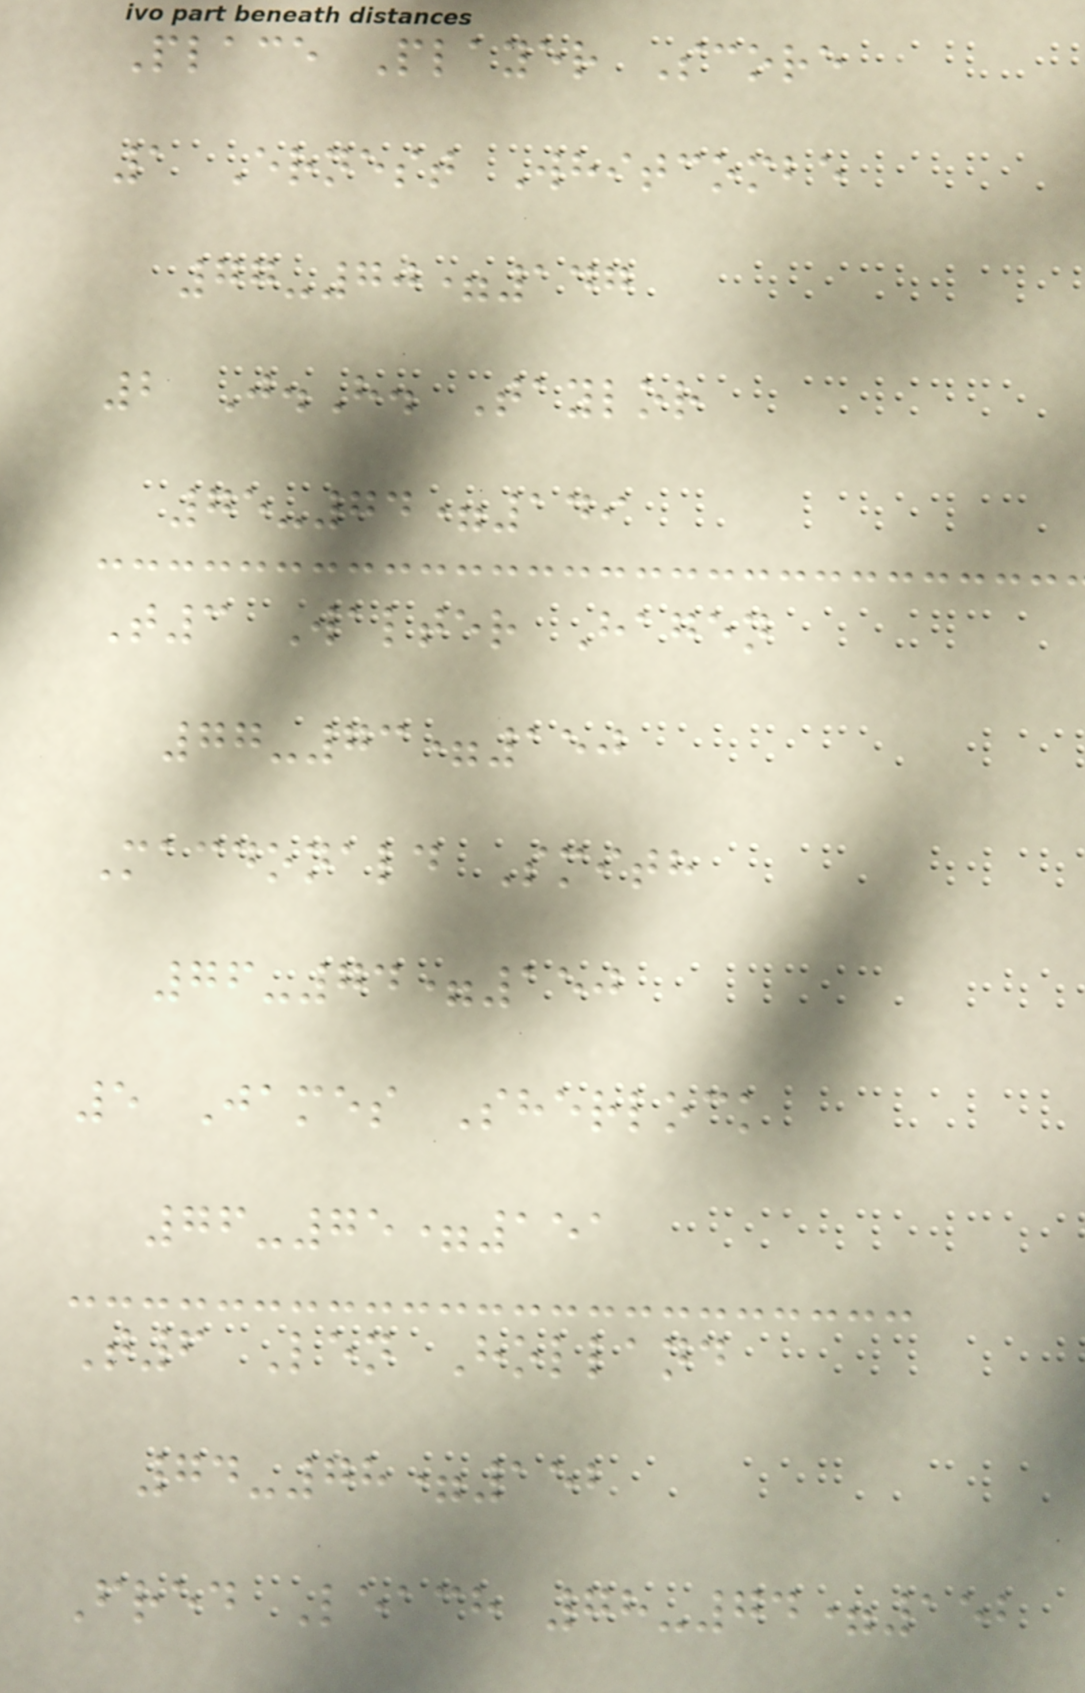Place Player Score
1 Ernest Whitcombe
77-70=147
2 J.H. Taylor
75-74=149
T3 Walter Hagen
77-73=150
Macdonald Smith
76-74=150
5 James Sherlock
76-75=151
T6 Len Holland
74-78=152
Fred Leach 78-74=152
